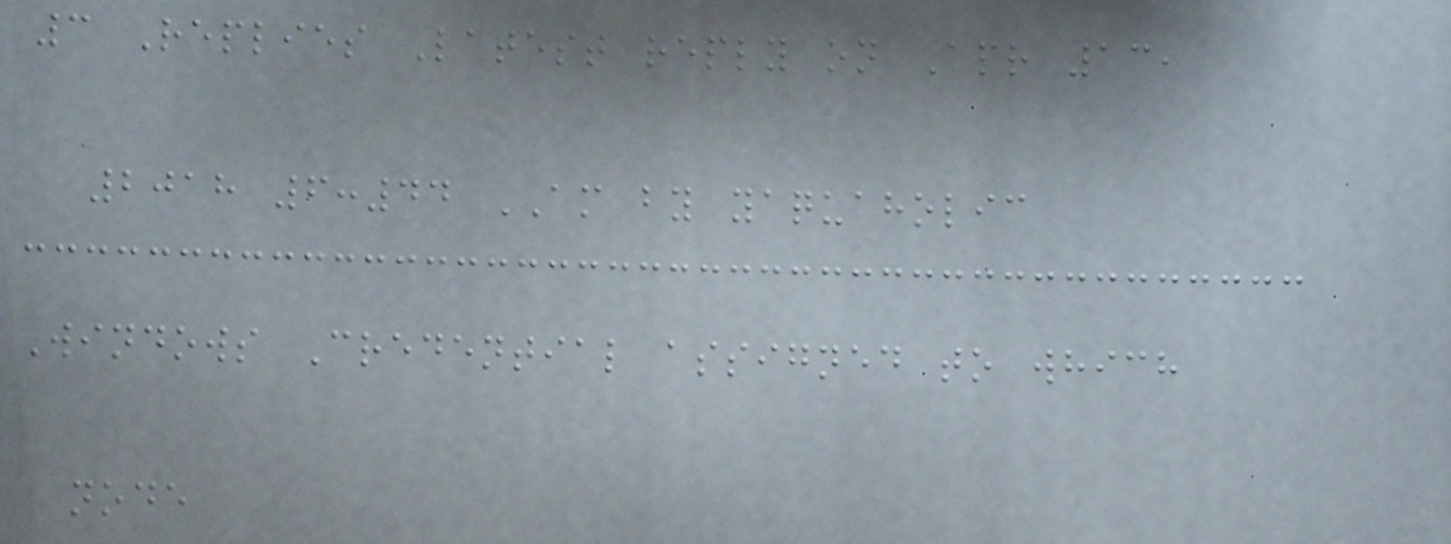3 Replies Latest reply on Apr 13,
2018 6:44 AM by yaquaholic
Windows Credential assigned to which
node
